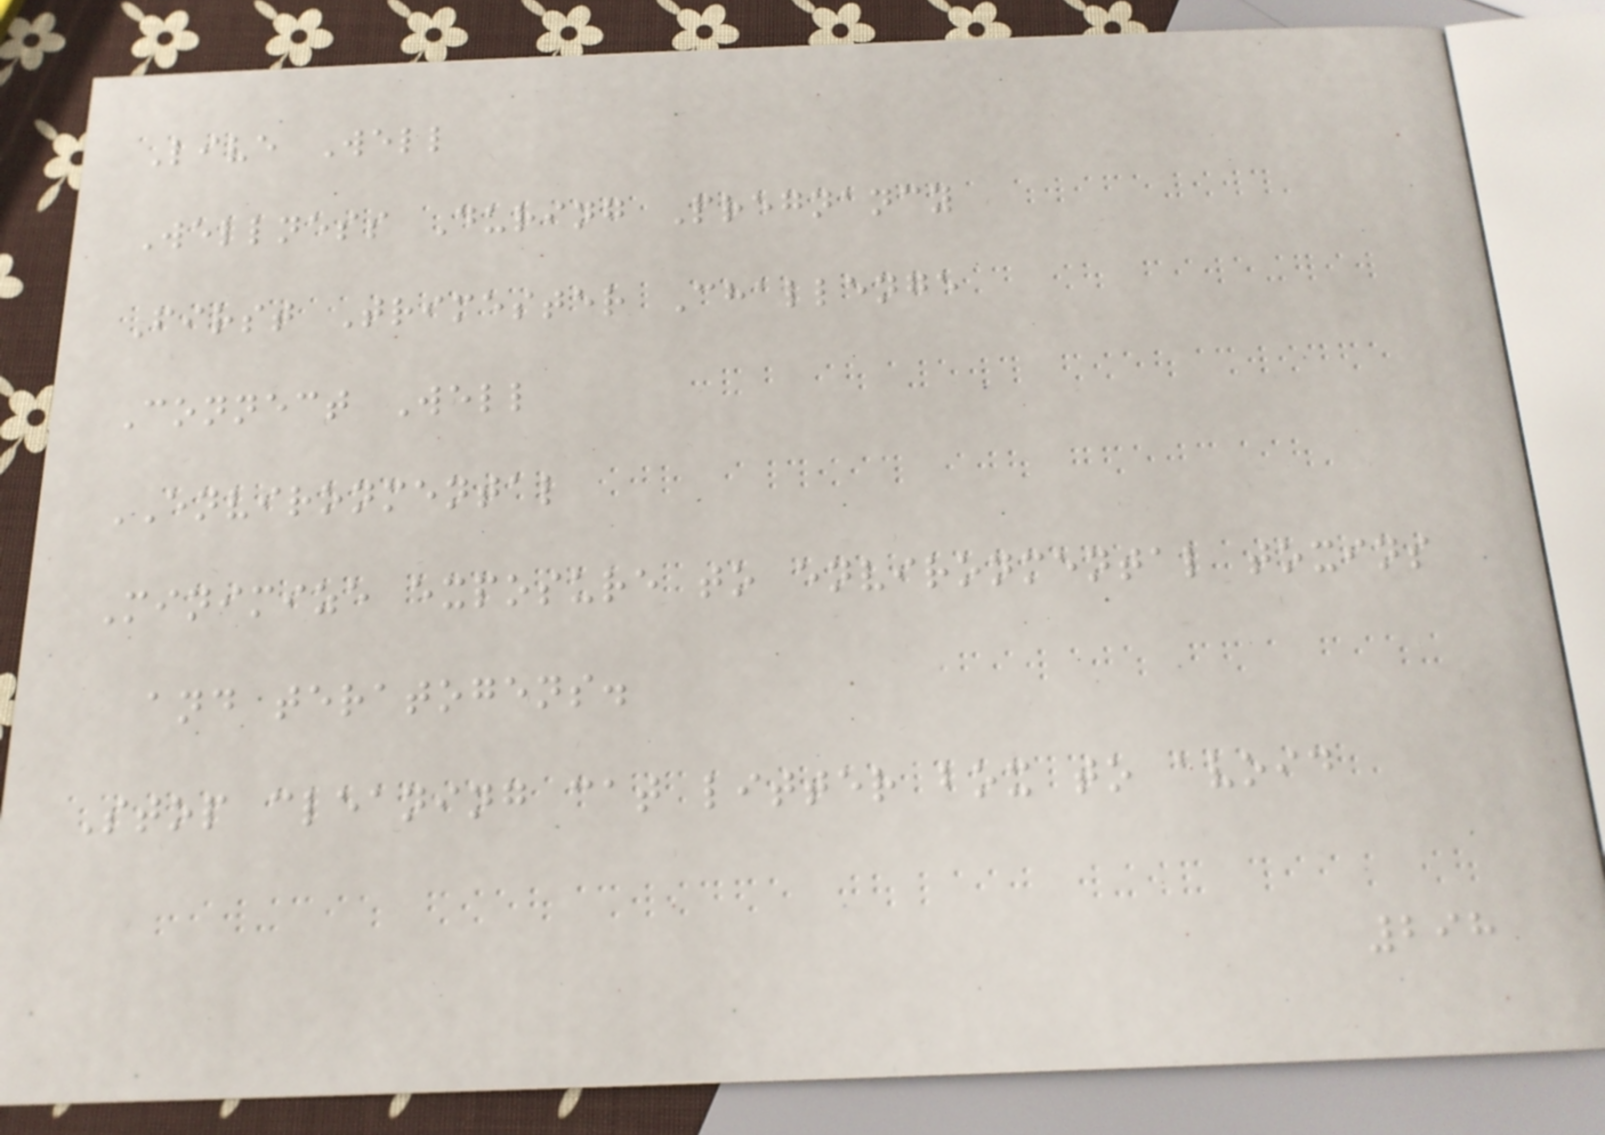Live Well
Wellness During Pregnancy
First Trimester Challenge
Connect Well
ENVIRONMENTAL
Minimize exposure to environmental toxins
and teratogens.
Stop cleaning cat litter box to avoid
298
